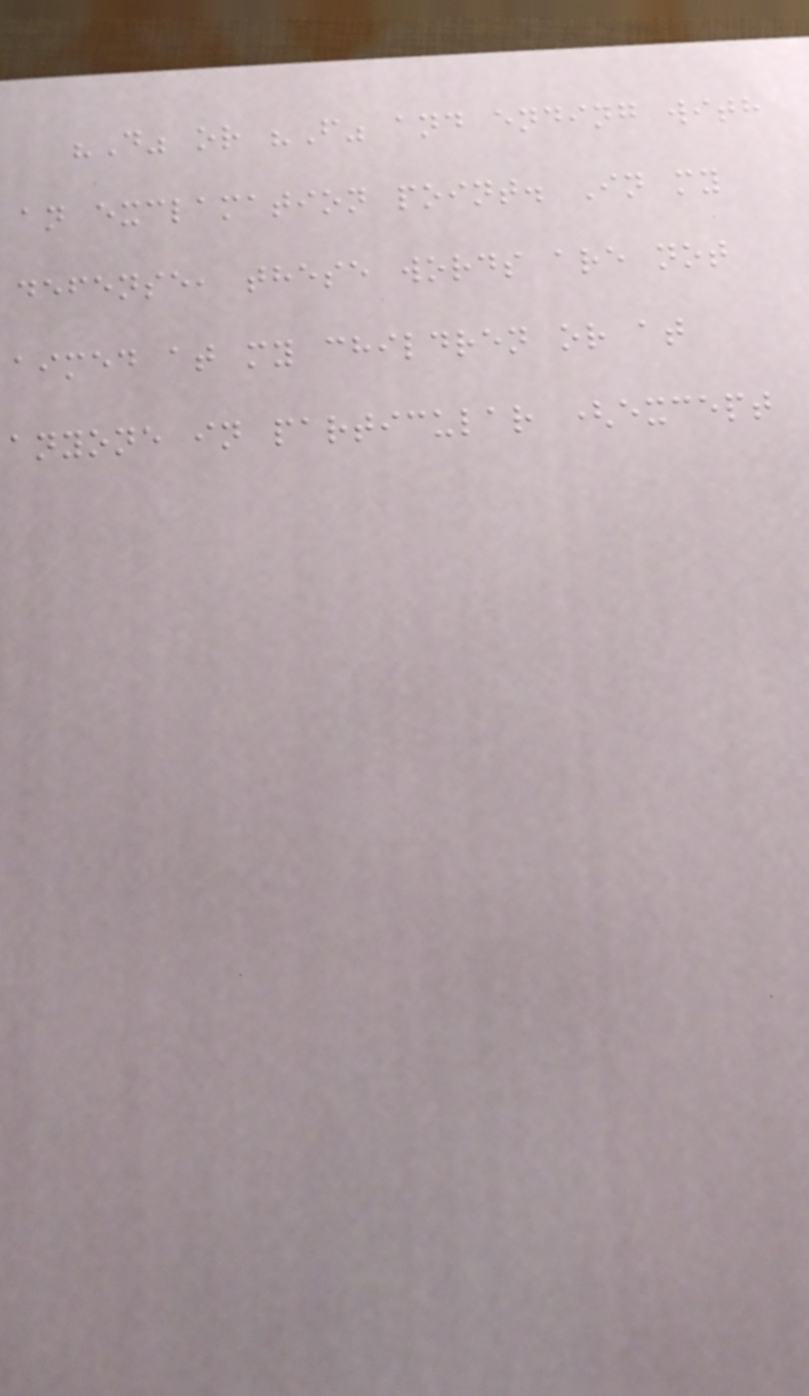"D" or "F" and ending with
an exclamation point. In my
defense, these words are not
aimed at my children or at
anyone in particular (except
